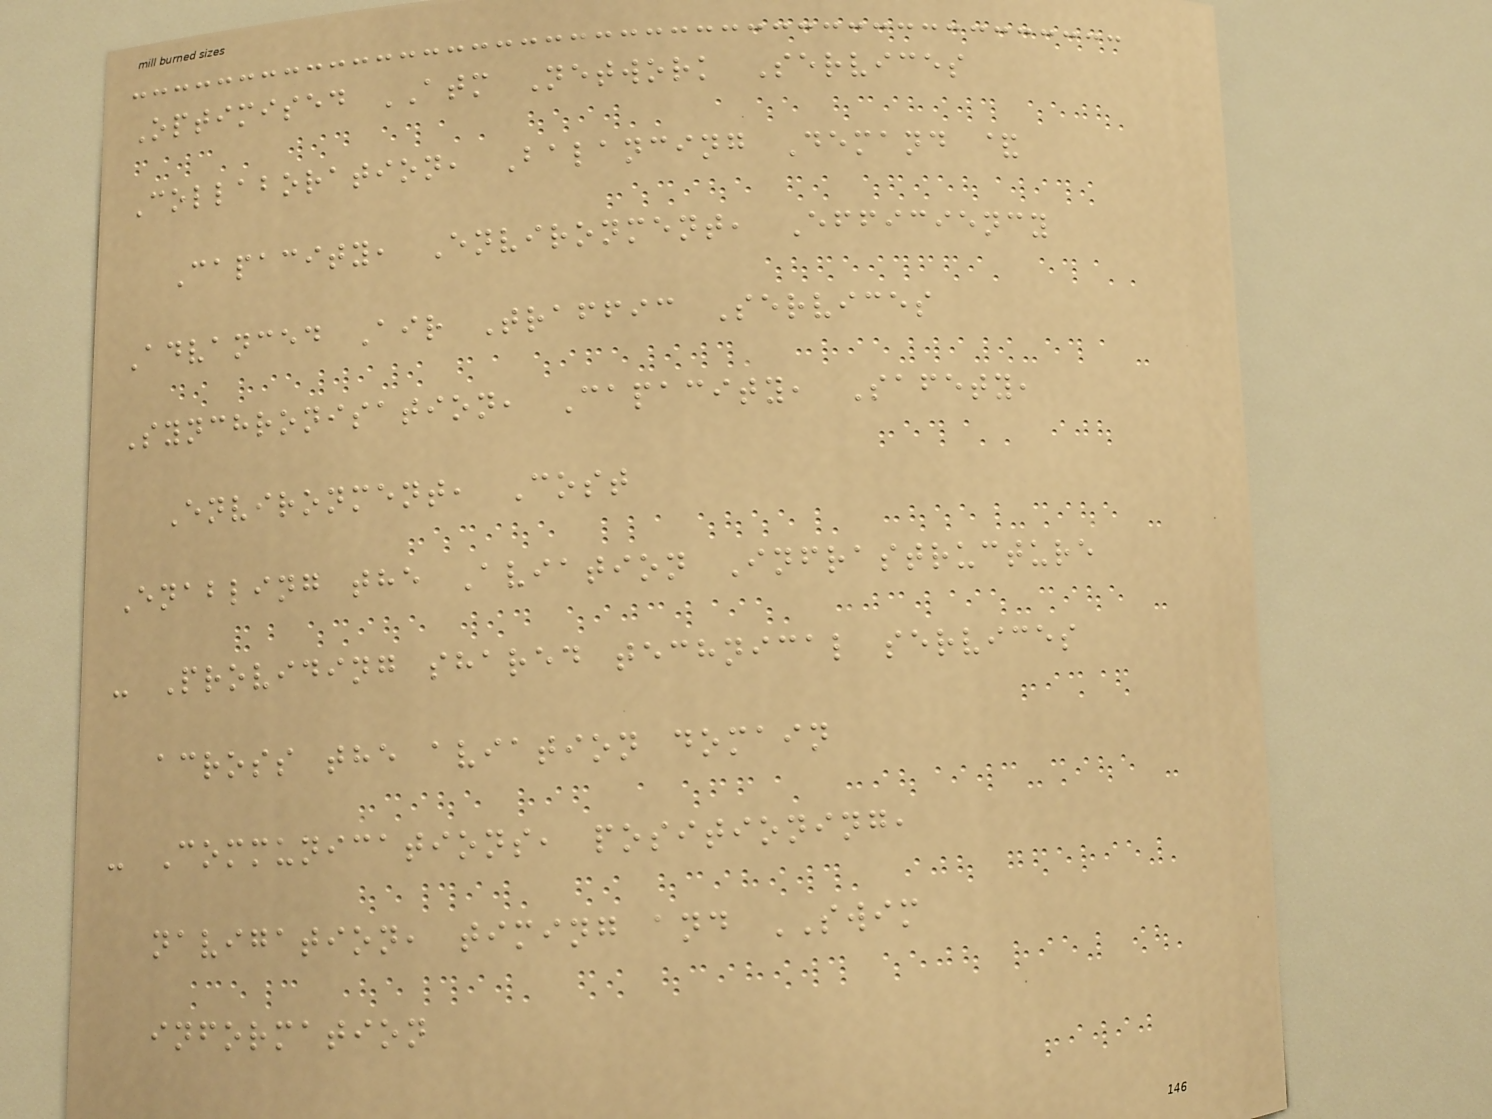Optimised ATM Network Services
Collaboration, Balancing Demand &
Capacity, Environment, Efficiency
Advanced Air Traffic Services
Synchronisation, Capacity, Safety,
Environment, Cost
Enabling the Aviation Infrastructure
- Providing shared technical services
across the aviation domain
- Communications, positioning,
navigation, timing and SWIM
information
